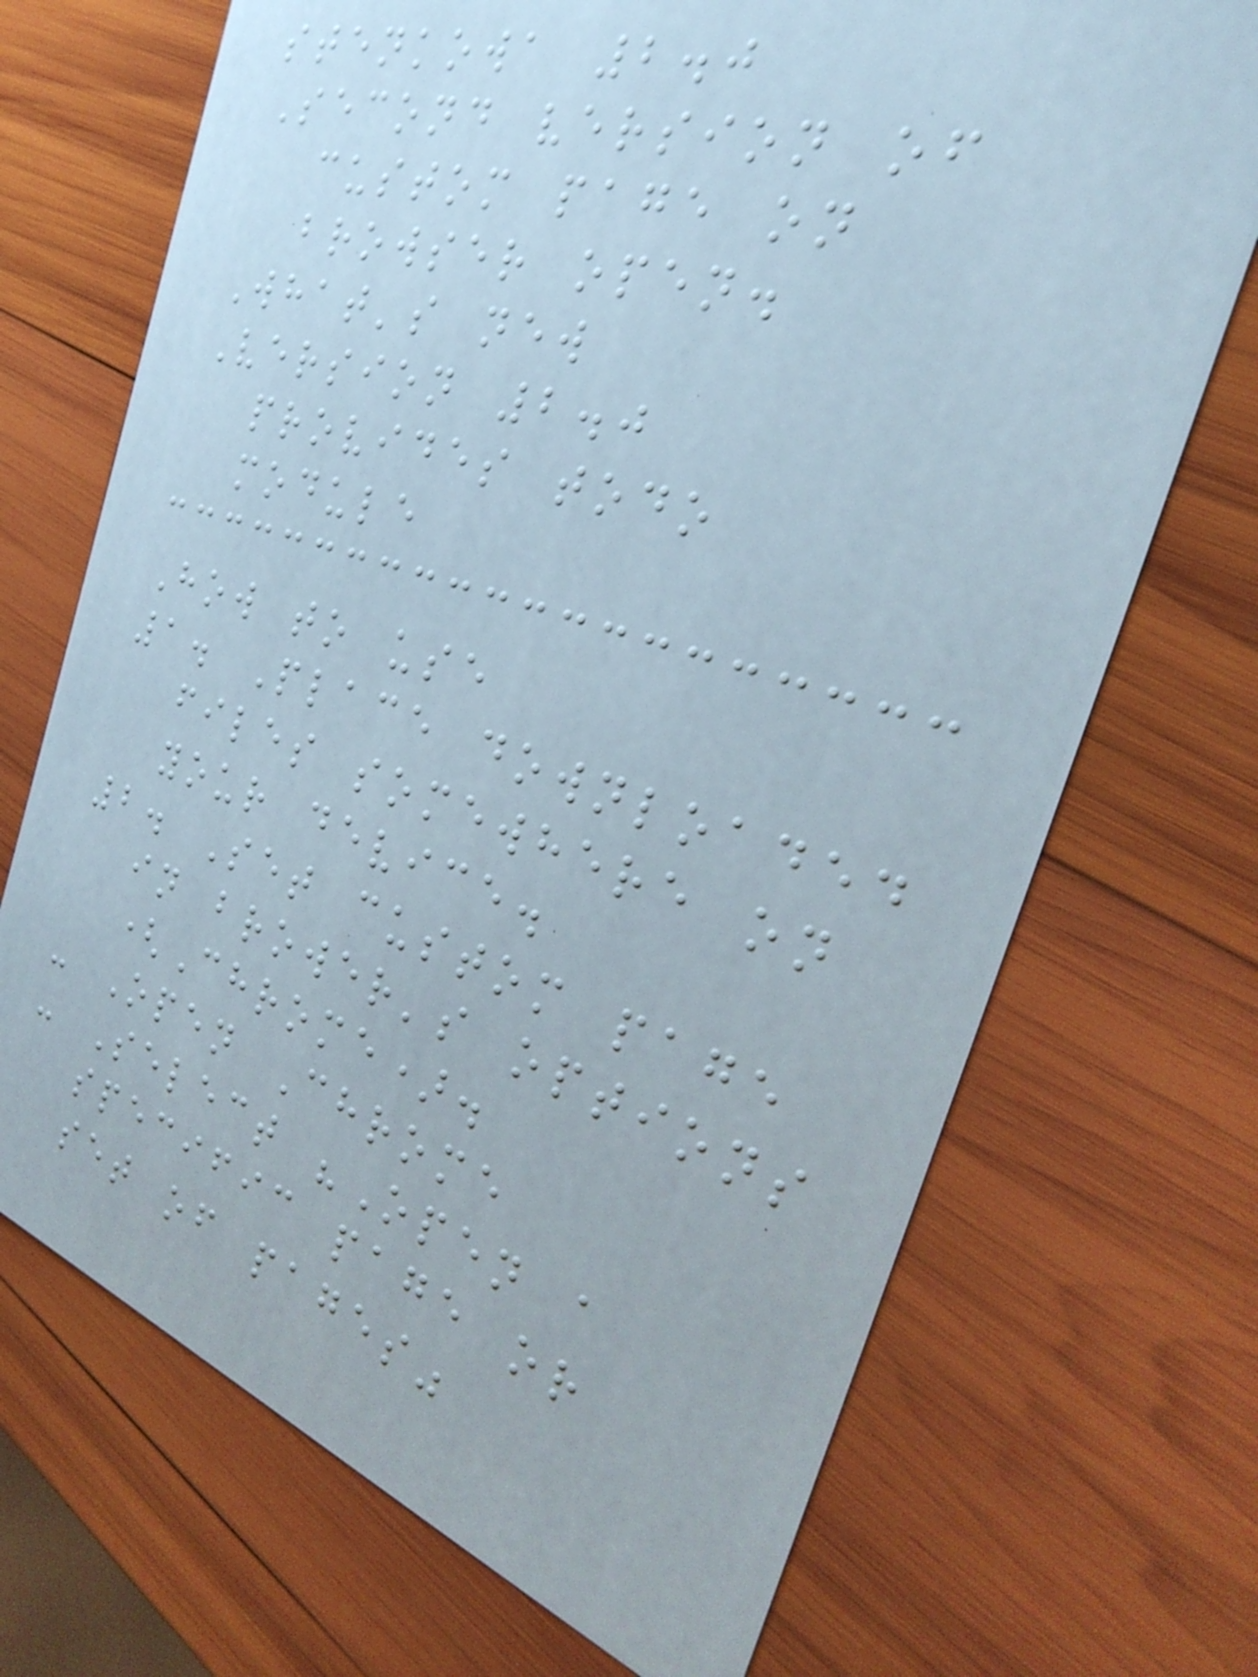stenkowa 2.0
Second version of
custom page on
browser open.
What's new
Version 2.0
provides todo
module
How to use
1. Place downloaded
files somewhere on
your device.
2. Set custom page
in brower's options
(Chrome).
- Open Chrome
- Select "Open a
specific page or
set of pages"
